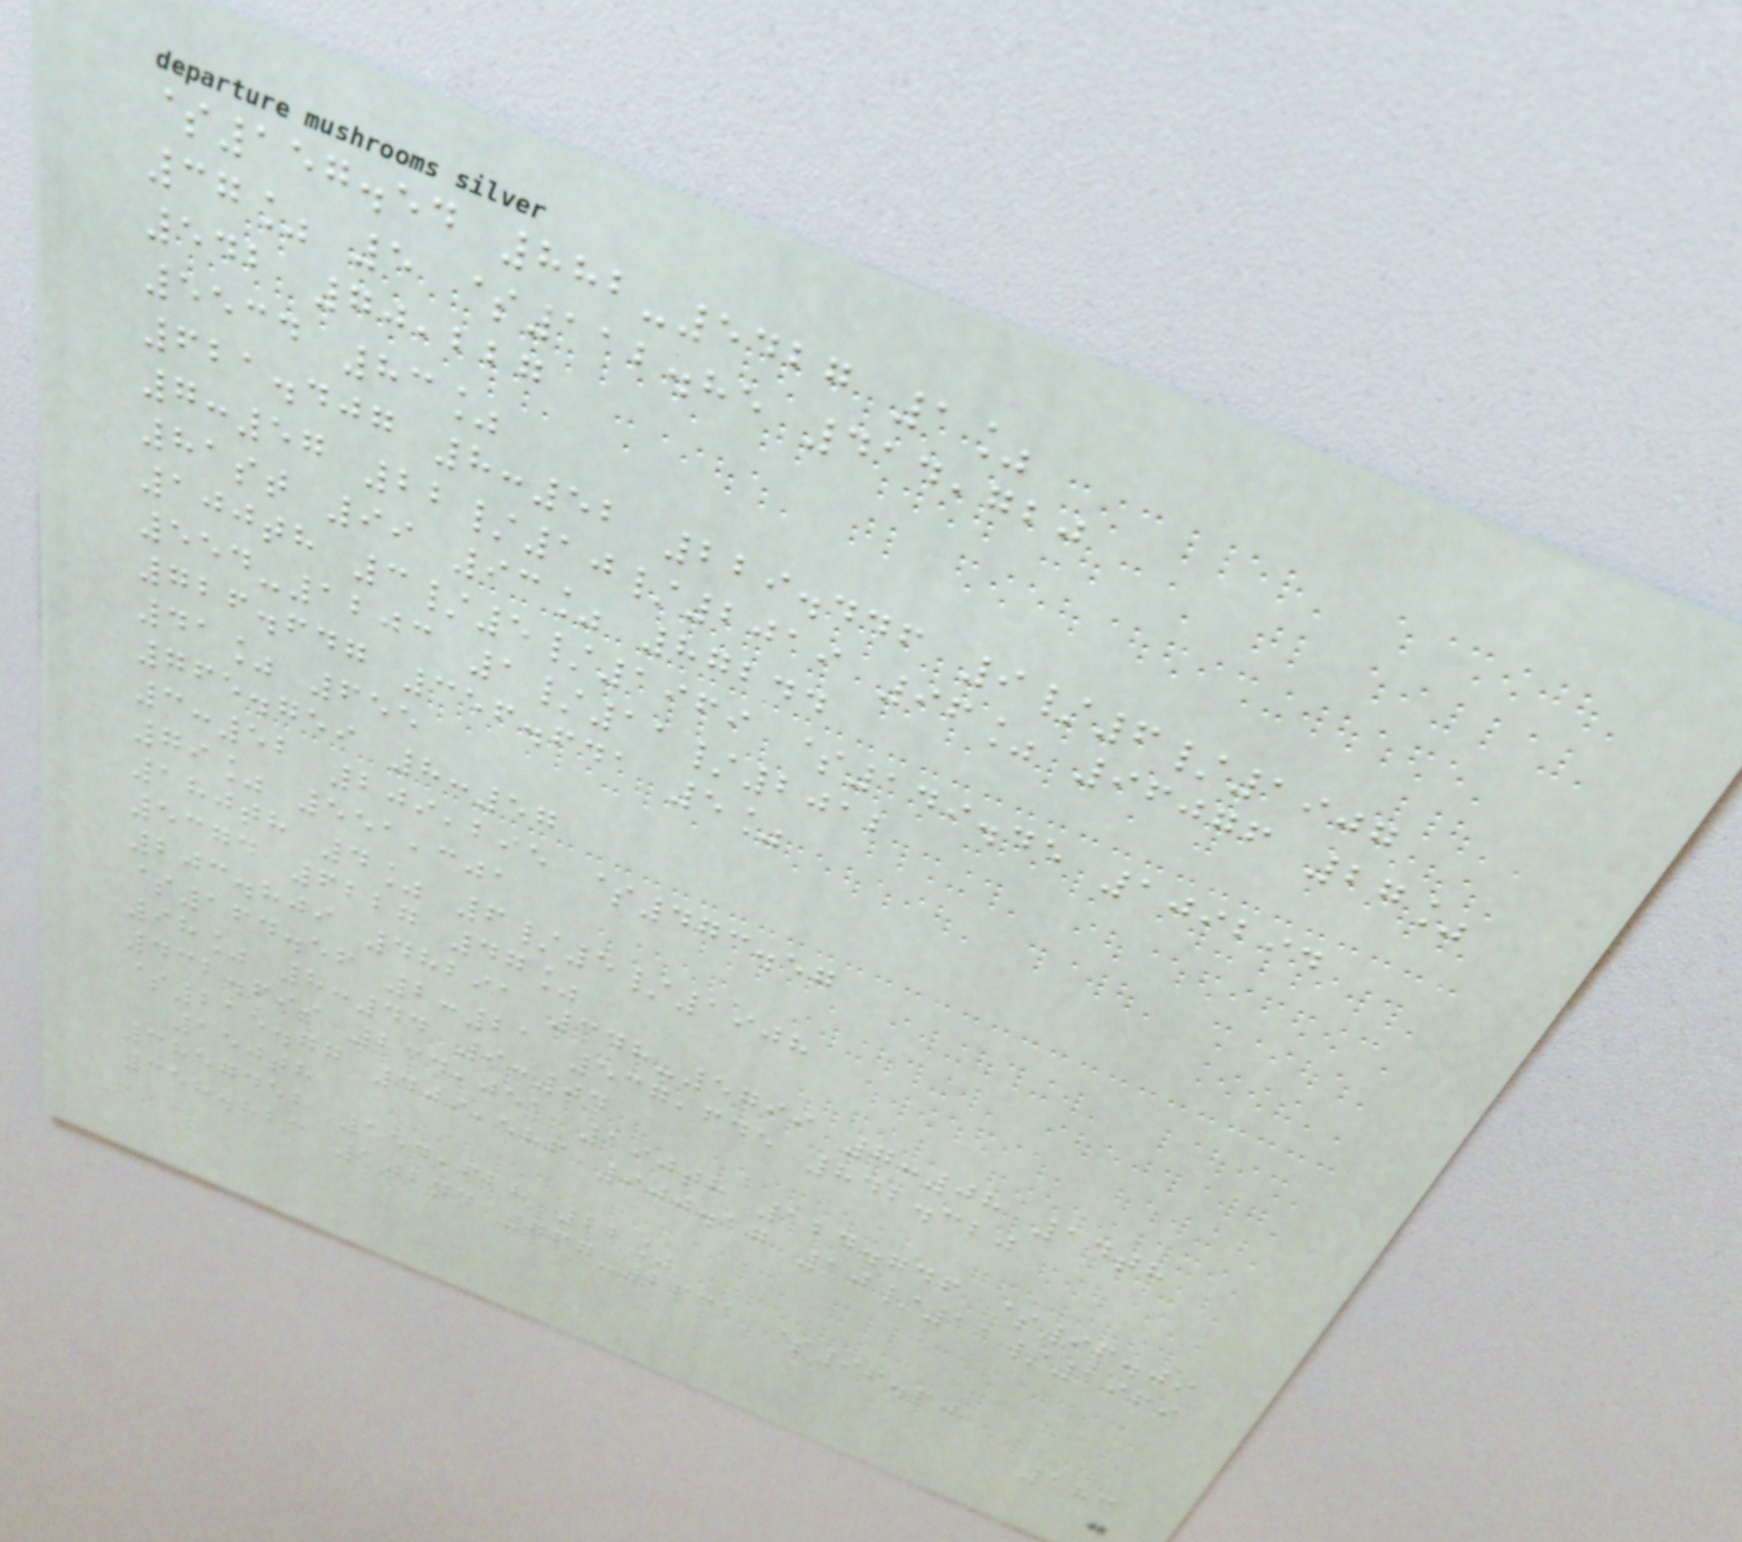$157.54 882-5427 1%
37% 5 $112.85 414,720
542 70,227
5534 83%
621.407 8:52 229.446 9/6/1907
7:57 22/10/2019 96% 96076 27%
81st 99 93% 87244
100th 3/5/1969 $149.45 109294
554-1203 1/11/2012
726.647 356.641 5%
41% 655
765.759 8:57
3:52 209,295 $473.57
79% 551,301
180th 4% 6/5/1908
5374 6227 47%
203.809 48291 348-5799 7:08 14th
$164.56 2:21 537,645 842.320
98% 8:44 9:04
432.699 234,051 190th 124.746 $96.09
$215.77 409,586 900.17 10/11/1969
150th
3857452 154,628 22%
358.823 102nd 767-2631 $96.60
183
